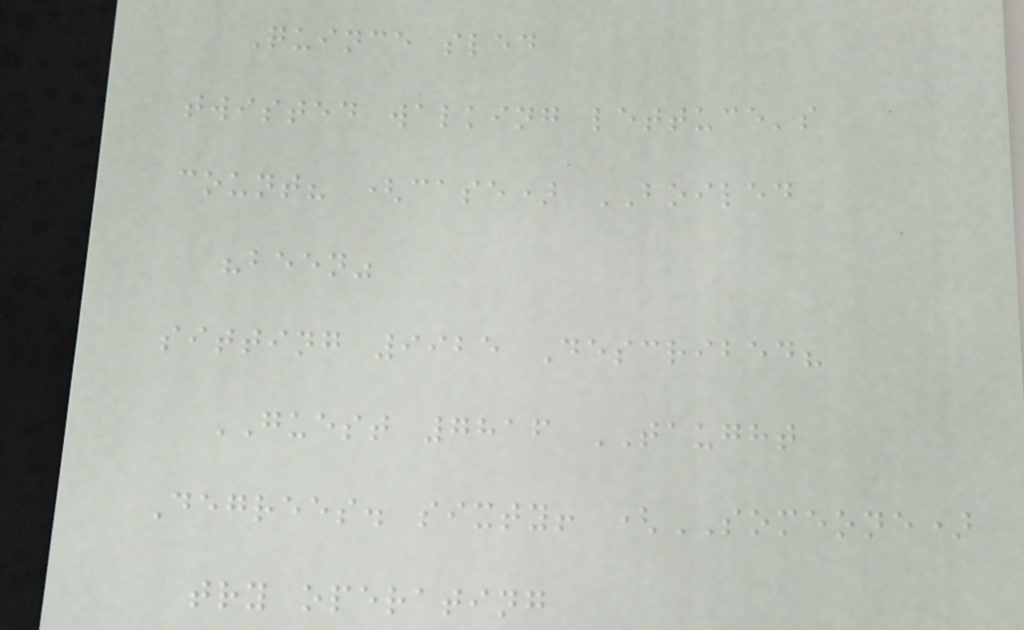Quince sled
twisted walking lettuce's
count? (case) BOILED
"been"
sitting 9925 Described?
GUEST 7816 TAUGHT
Degrees. sixty! (SOMEONE)
try operating
